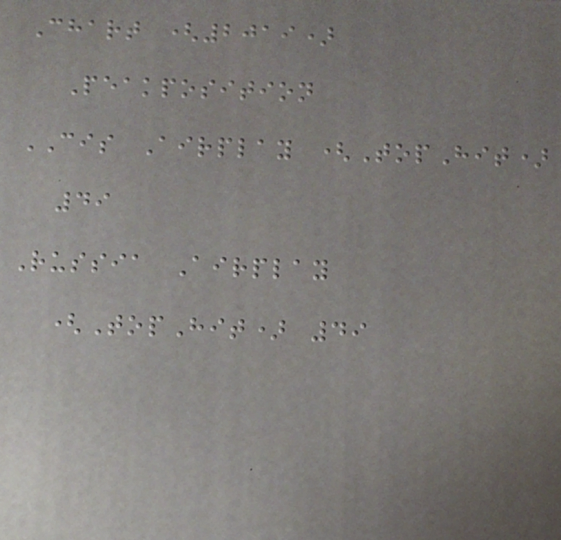Chart (2019)
Peakposition
CIS Airplay (TopHit)
49
Russia Airplay
(TopHit) 49
